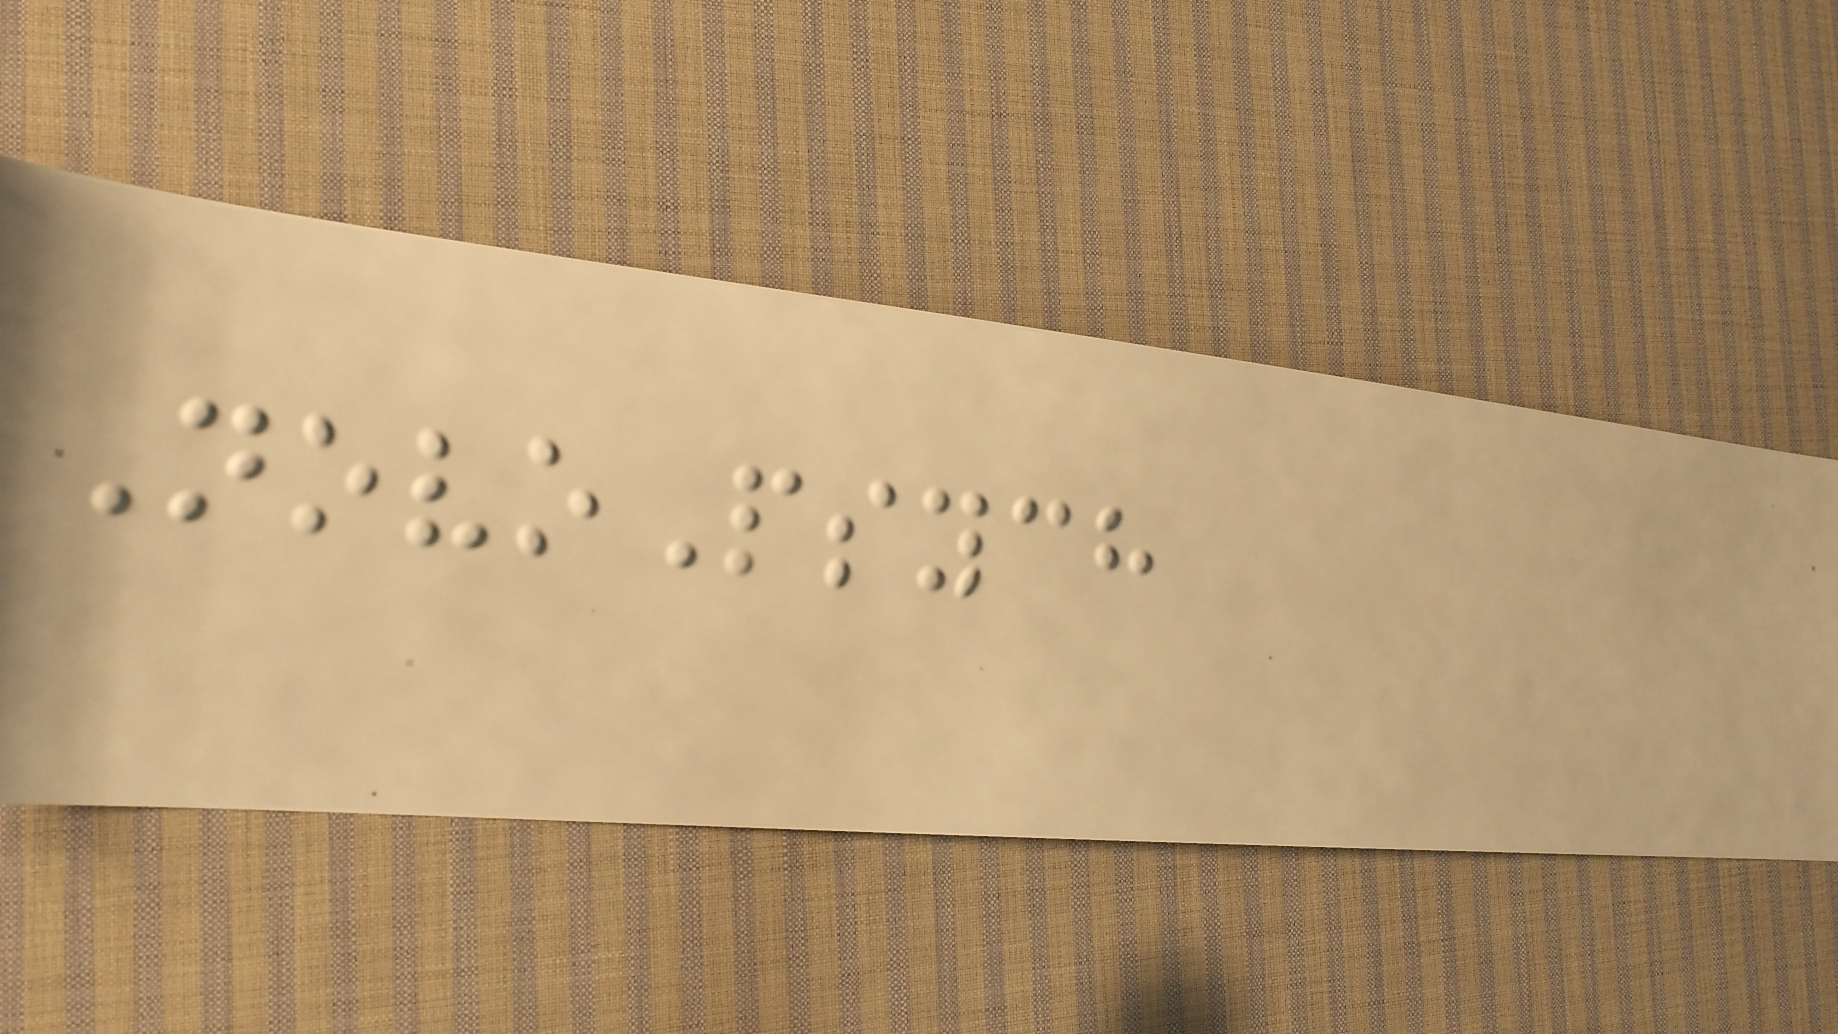NovoPsych
